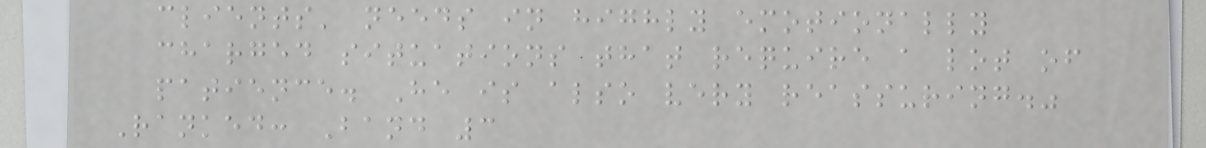clients' needs in highly emotionally
charged situations that require a lot of
patience. He is also very reassuring."
Ranked: Band 3
